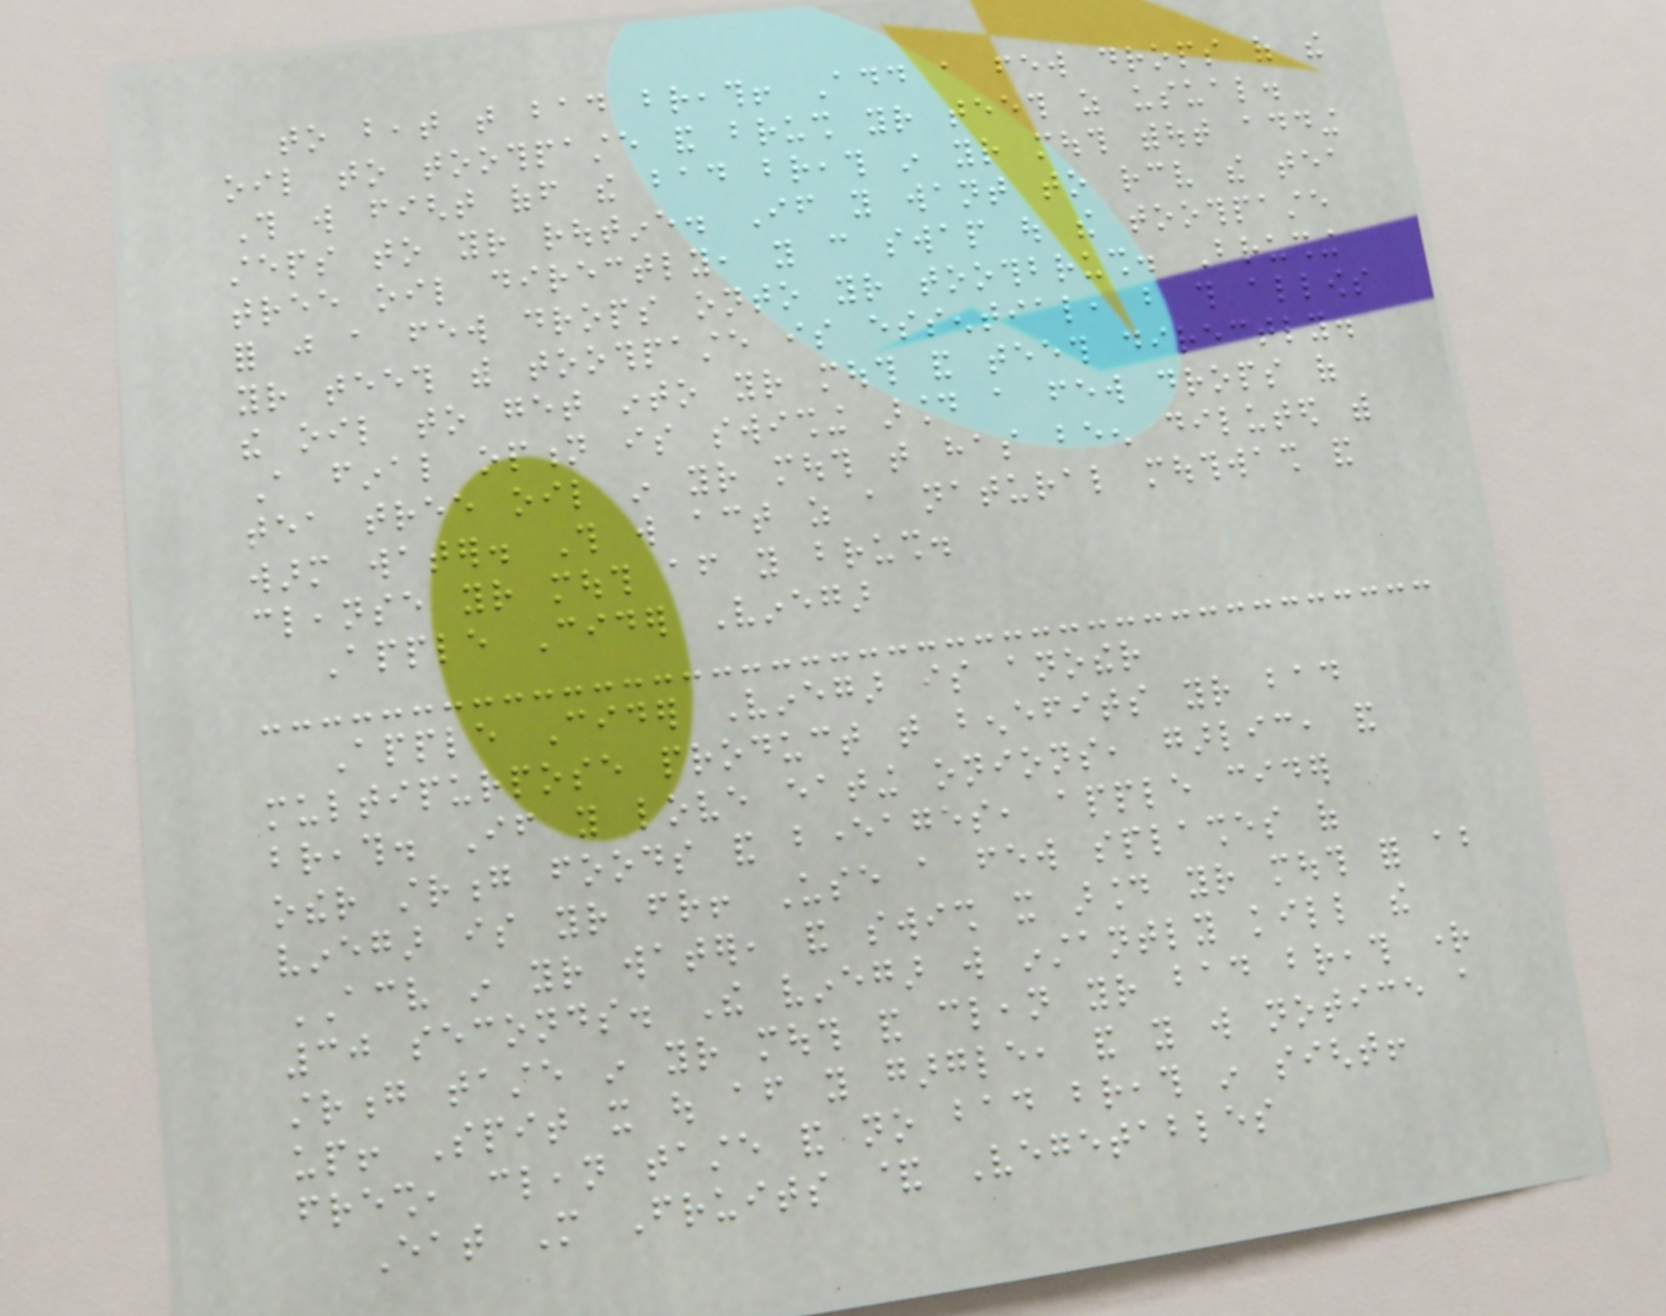to beat that bad breath! Add a few drops of the
oil to toothpaste and brush your teeth as usual.
This will fight off the bad breath in your mouth without adding
steps to your routine. If you want to receive the tea
tree oil directly, you can swap out the toothpaste
for just a few drops onto your toothbrush. Brushing
your teeth with toothpaste is essential, but this allows
the oil to get into your mouth and teeth directly.
A final option is swishing around a few drops of
tea tree oil in your mouth that has been diluted with
warm water. This will act as a natural mouthwash and
cleanse your mouth after you brush.
Apple Cider Vinegar
Apple Cider Vinegar is another
multipurpose product that benefits your bad
breath. If you love eating onions, garlic, and
other strong foods and beverages, apple cider
vinegar is your friend! Use a few splashes of
ACV in your water, and swish it around your mouth for about
30 seconds. The vinegar will instantly kill the
strong taste in your mouth and clean your bad breath right
up! Spit it out after you gargle, and you will notice a
fresh, clean taste and no bad breath in sight!
Eat More Fruits & Vegetables
